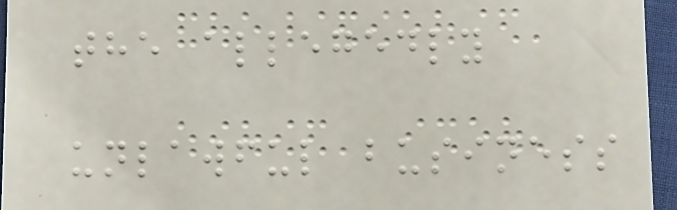the allegedly
unlawful business
